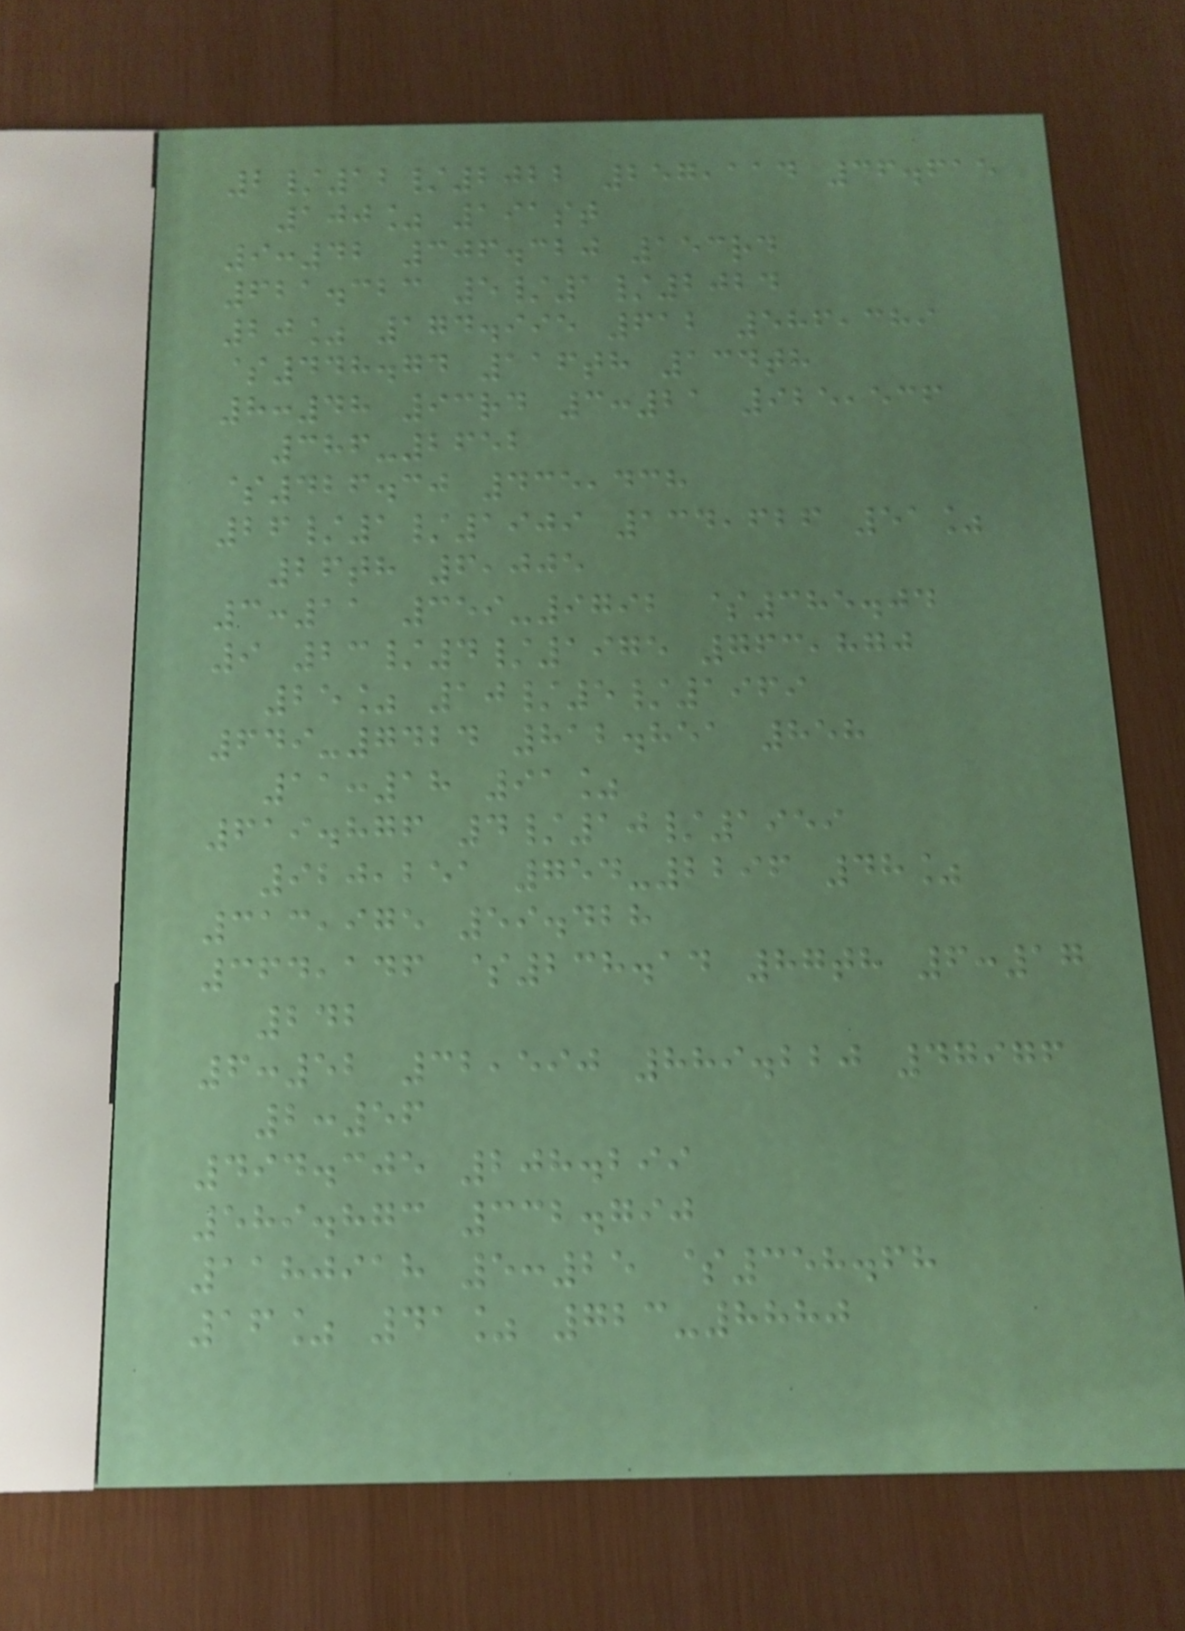2/12/2022 257,114 36.615
100% 191st
9:42 306.320 153rd
621.323 5/1/2024
20% 174.995 612 586,389
$448.74 116th 134th
8:48 93rd 3:21 925,536
386-2652
$426.30 435,438
26/1/1909 134,626 51%
26th 6,005
3:11 359-9792 $385.04
9 23/4/1975 763,870
25% 10/5/1969
649-7424 812.851 858
11:18 91%
619.876 4/10/1959
920,251 754-2296 48%
313,975 59.428
364,146 $238.14 87th 6:17
242
6:52 32,590 889.220 47976
2:56
494.305 208.299
589.873 332.790
1180918 5:25 $358.68
16% 41% 723-8880
